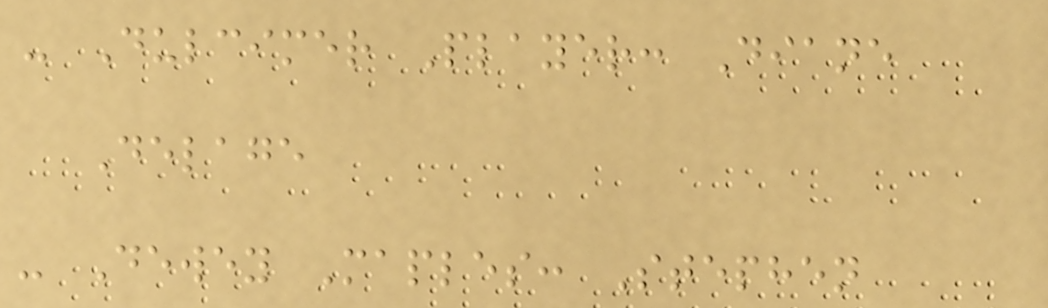- Dulcimer Player: Diane
Delage
- Dewey Maples: Stephen
